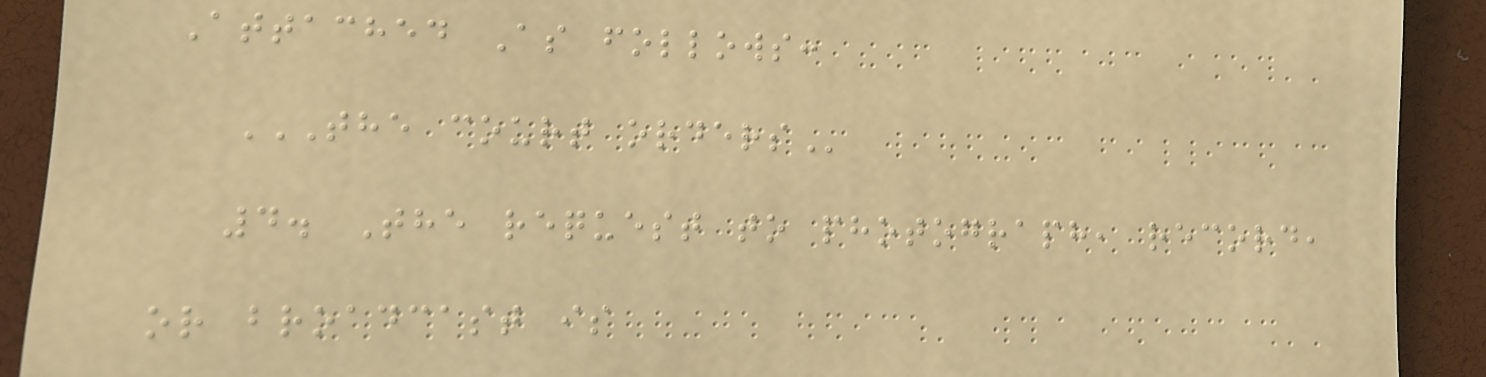Attached As follows:
THE COURT ORDERS
4. The request to photograph, record,
or broadcast is
